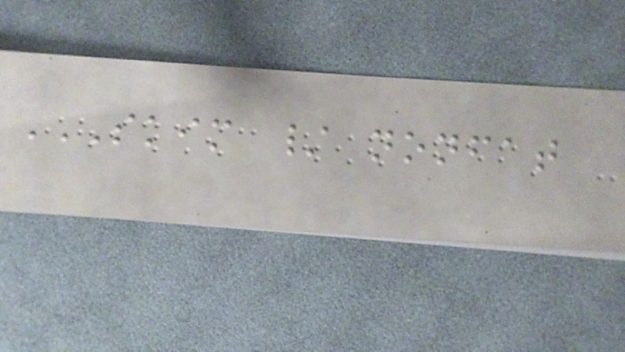SKIM / NONFAT
